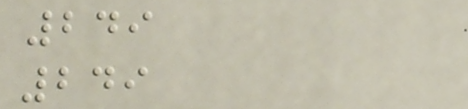249
249
